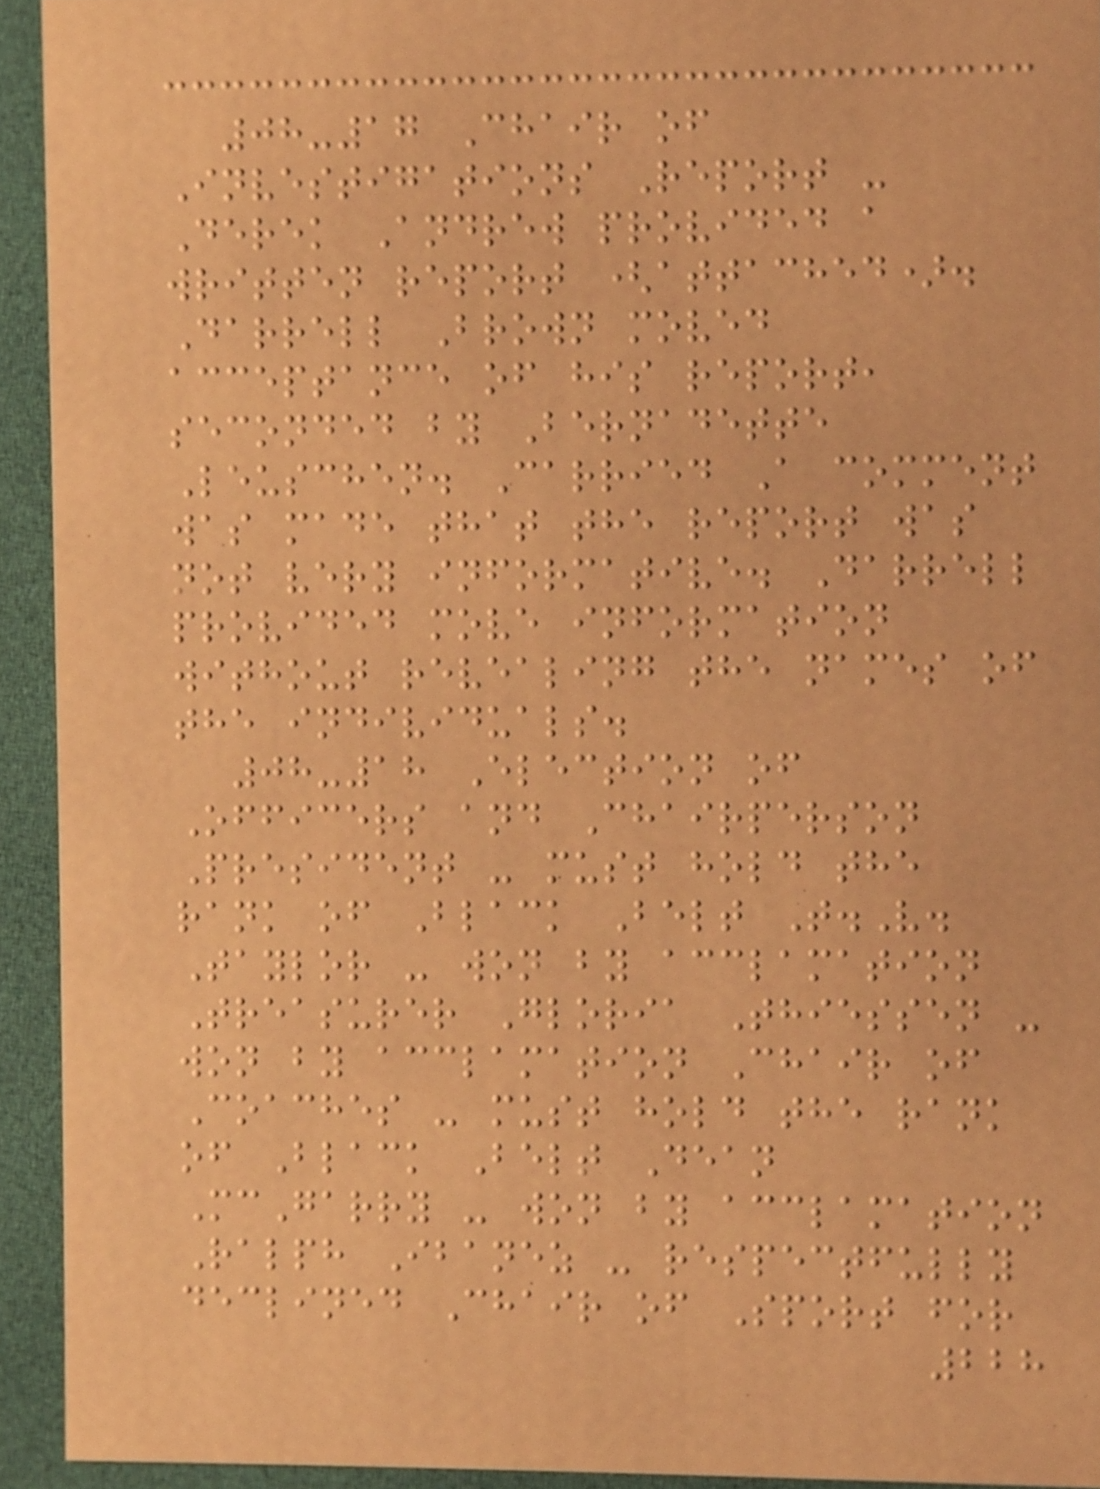08-17 Chair of
Investigations Report -
Derek Andrew provided a
written report (attached).
Darrell Brown moved
acceptance of his report,
seconded by Bernadette
Leuschen. Carried A comment
was made that the report was
not very informative. Darrell
provided move information
without revealing the names of
the individuals.
08-18 Election of
Officers and Chairperson
President - must hold the
rank of Black Belt T.V.
Taylor - won by acclamation
Treasurer Gloria Thiessen -
won by acclamation Chair of
Coaches - must hold the rank
of Black Belt Dean
McGarry - won by acclamation
Ralph Ibanez - respectfully
declined Chair of Sport for
228
